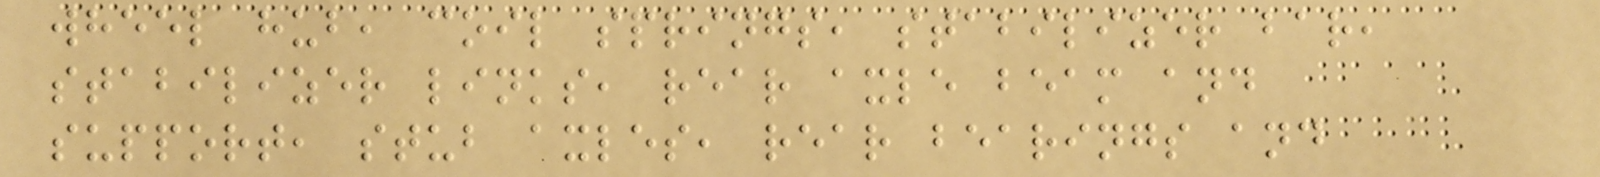wheel hub, coil springs, stabilizer bar,
stabilizer links, rear axle beam and
support, stub axles, rear bearings and
